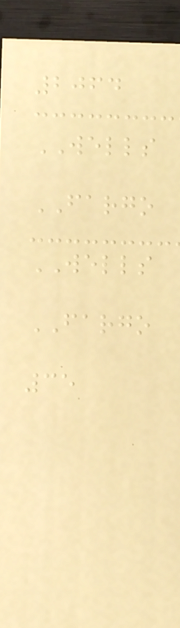2064
WELLS
FARGO
WELLS
FARGO
35
